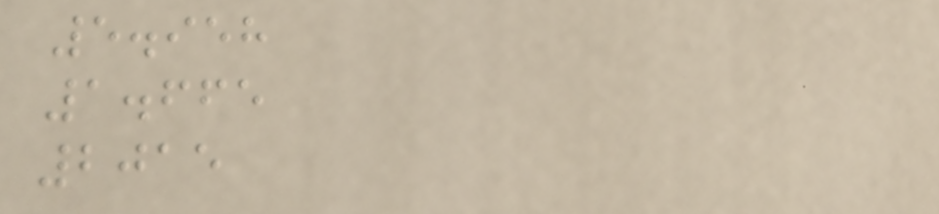5.958
1.665
2015
